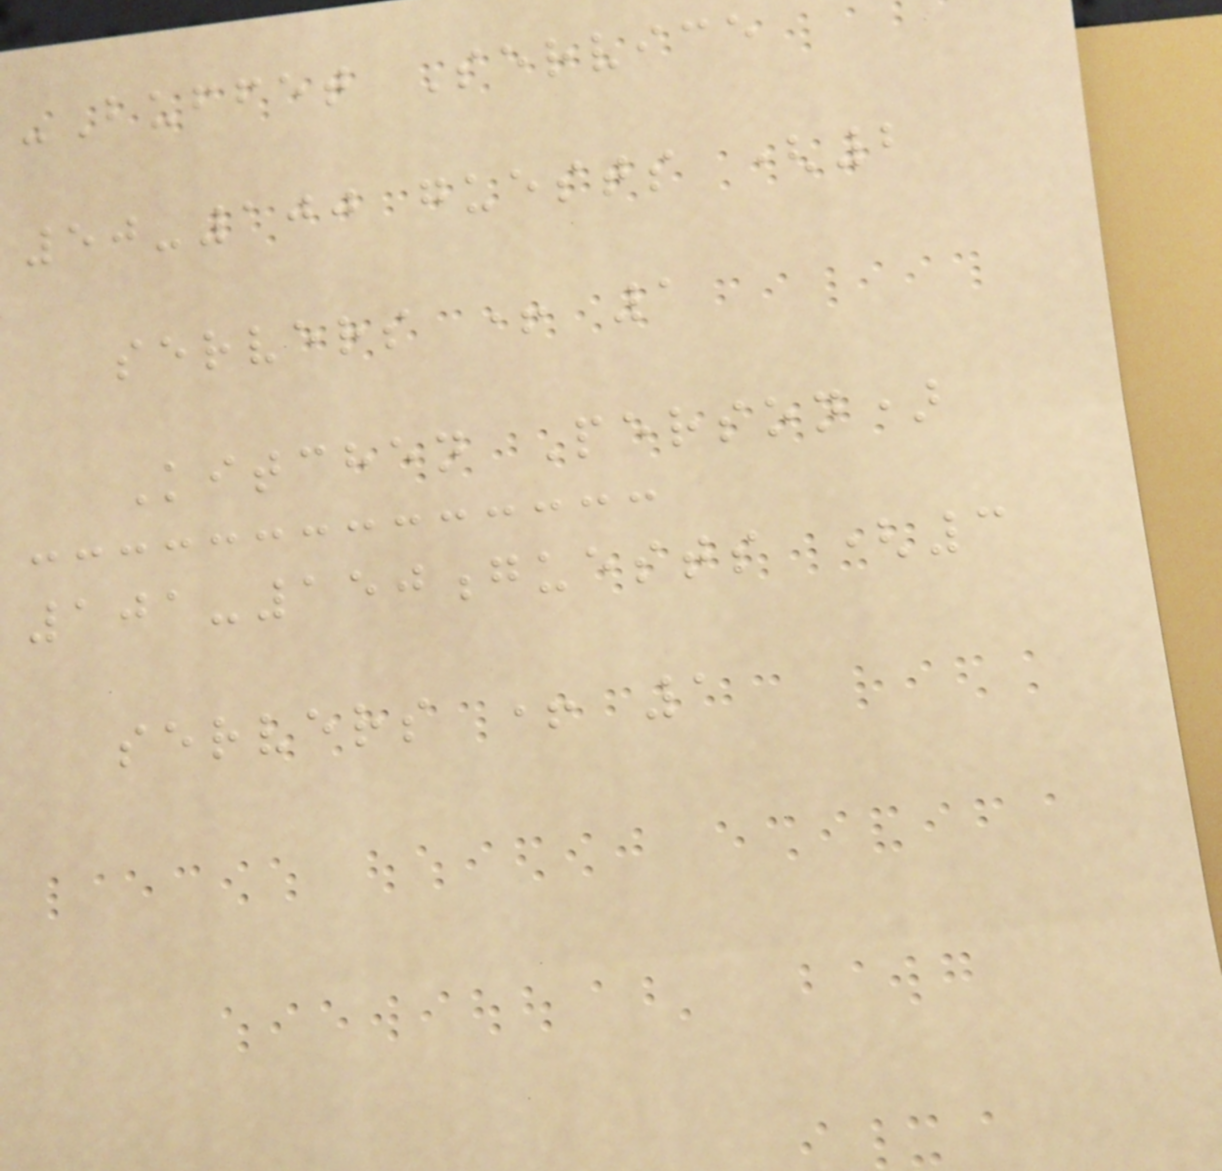-Buffet Service
50-100 guests (2
servers + 1
Kitchen Person)
101-150guests (3
servers + 1
